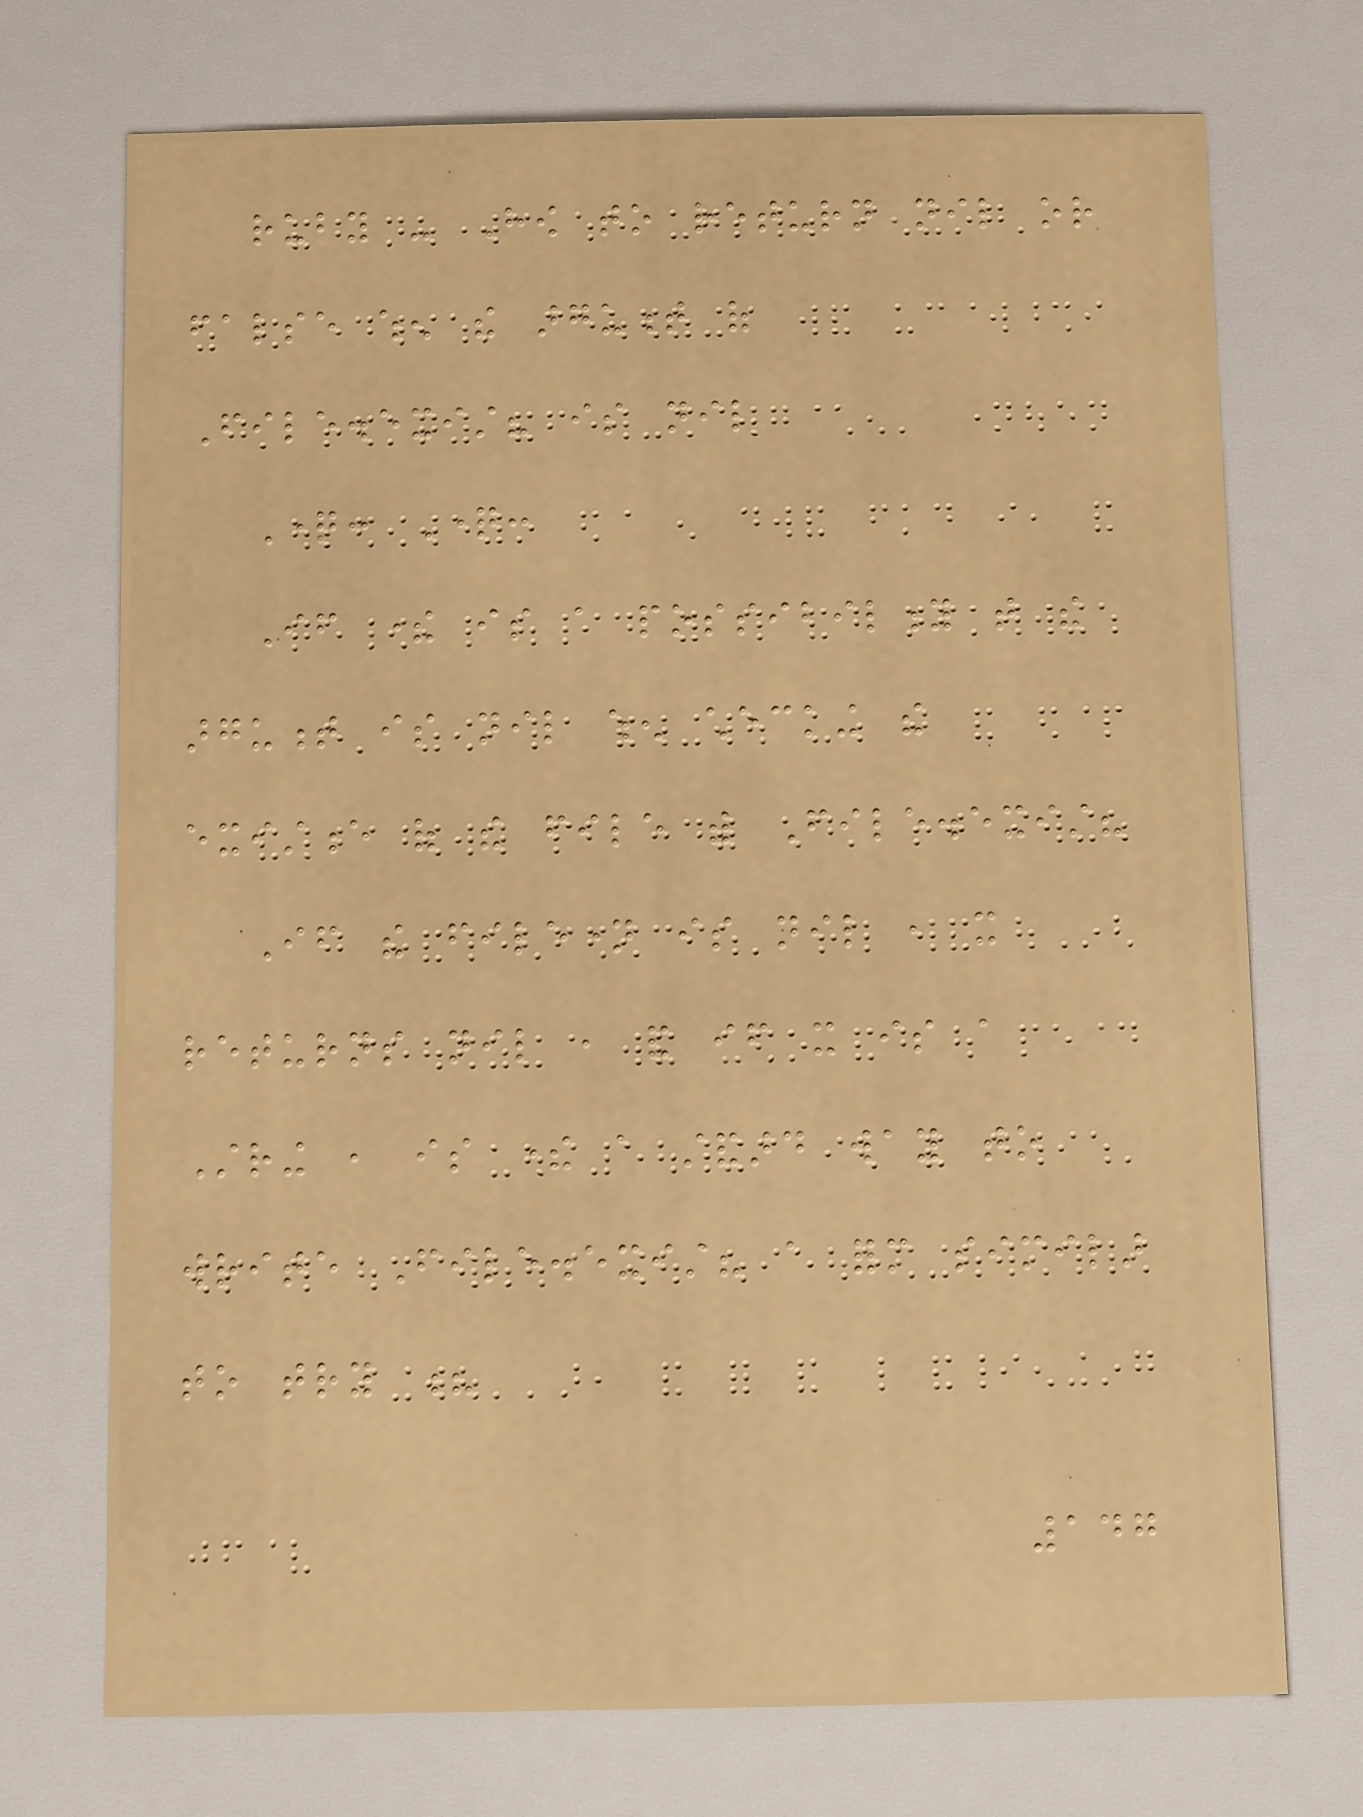ruby - How to return nil or
false when the argument of
File.exist? is nil
Question: Question:
If there is a possibility that the
argument is nil when checking the
existence of the file with File.exist?
If the filename is nil , it
returns nil , and if it is a
String , is there a standard way to
write File.exist? a form similar
to try ?
147
